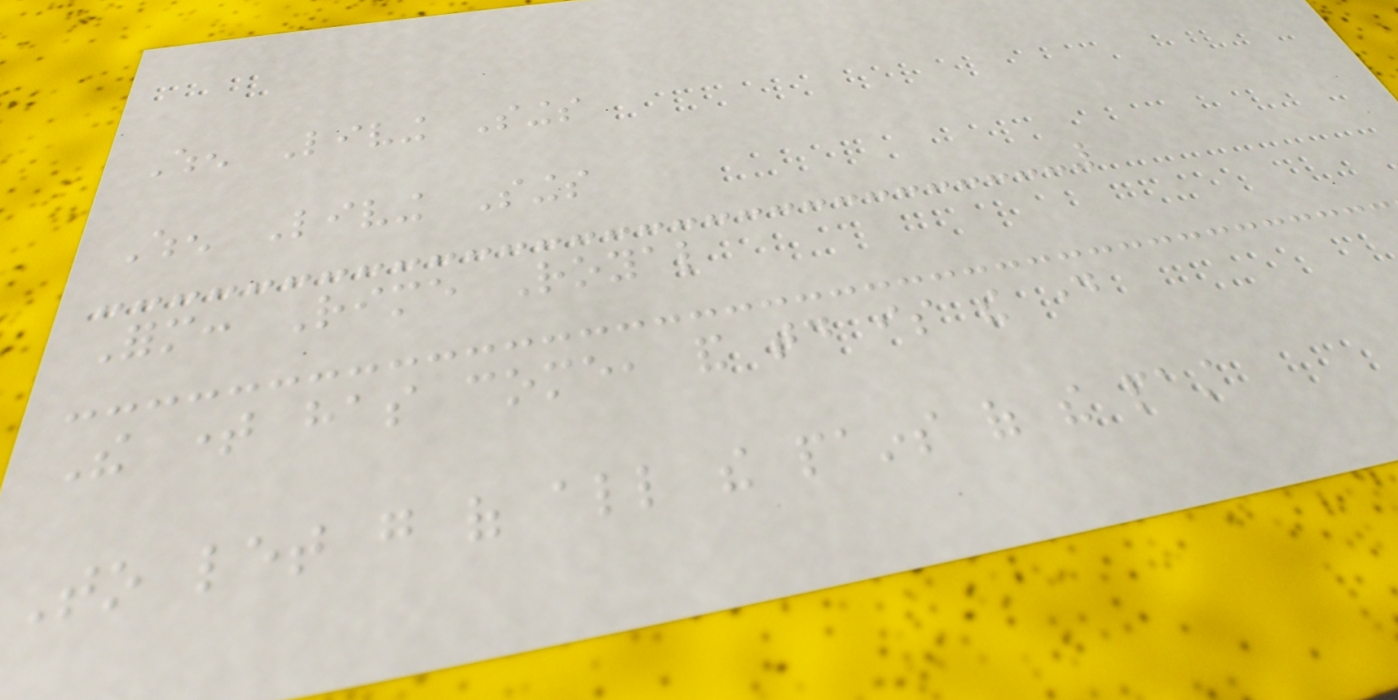When Living Sings
When Living Sings
Form: Rime Royal
The time has come, and today is the day
To let go of all the pains of the past
